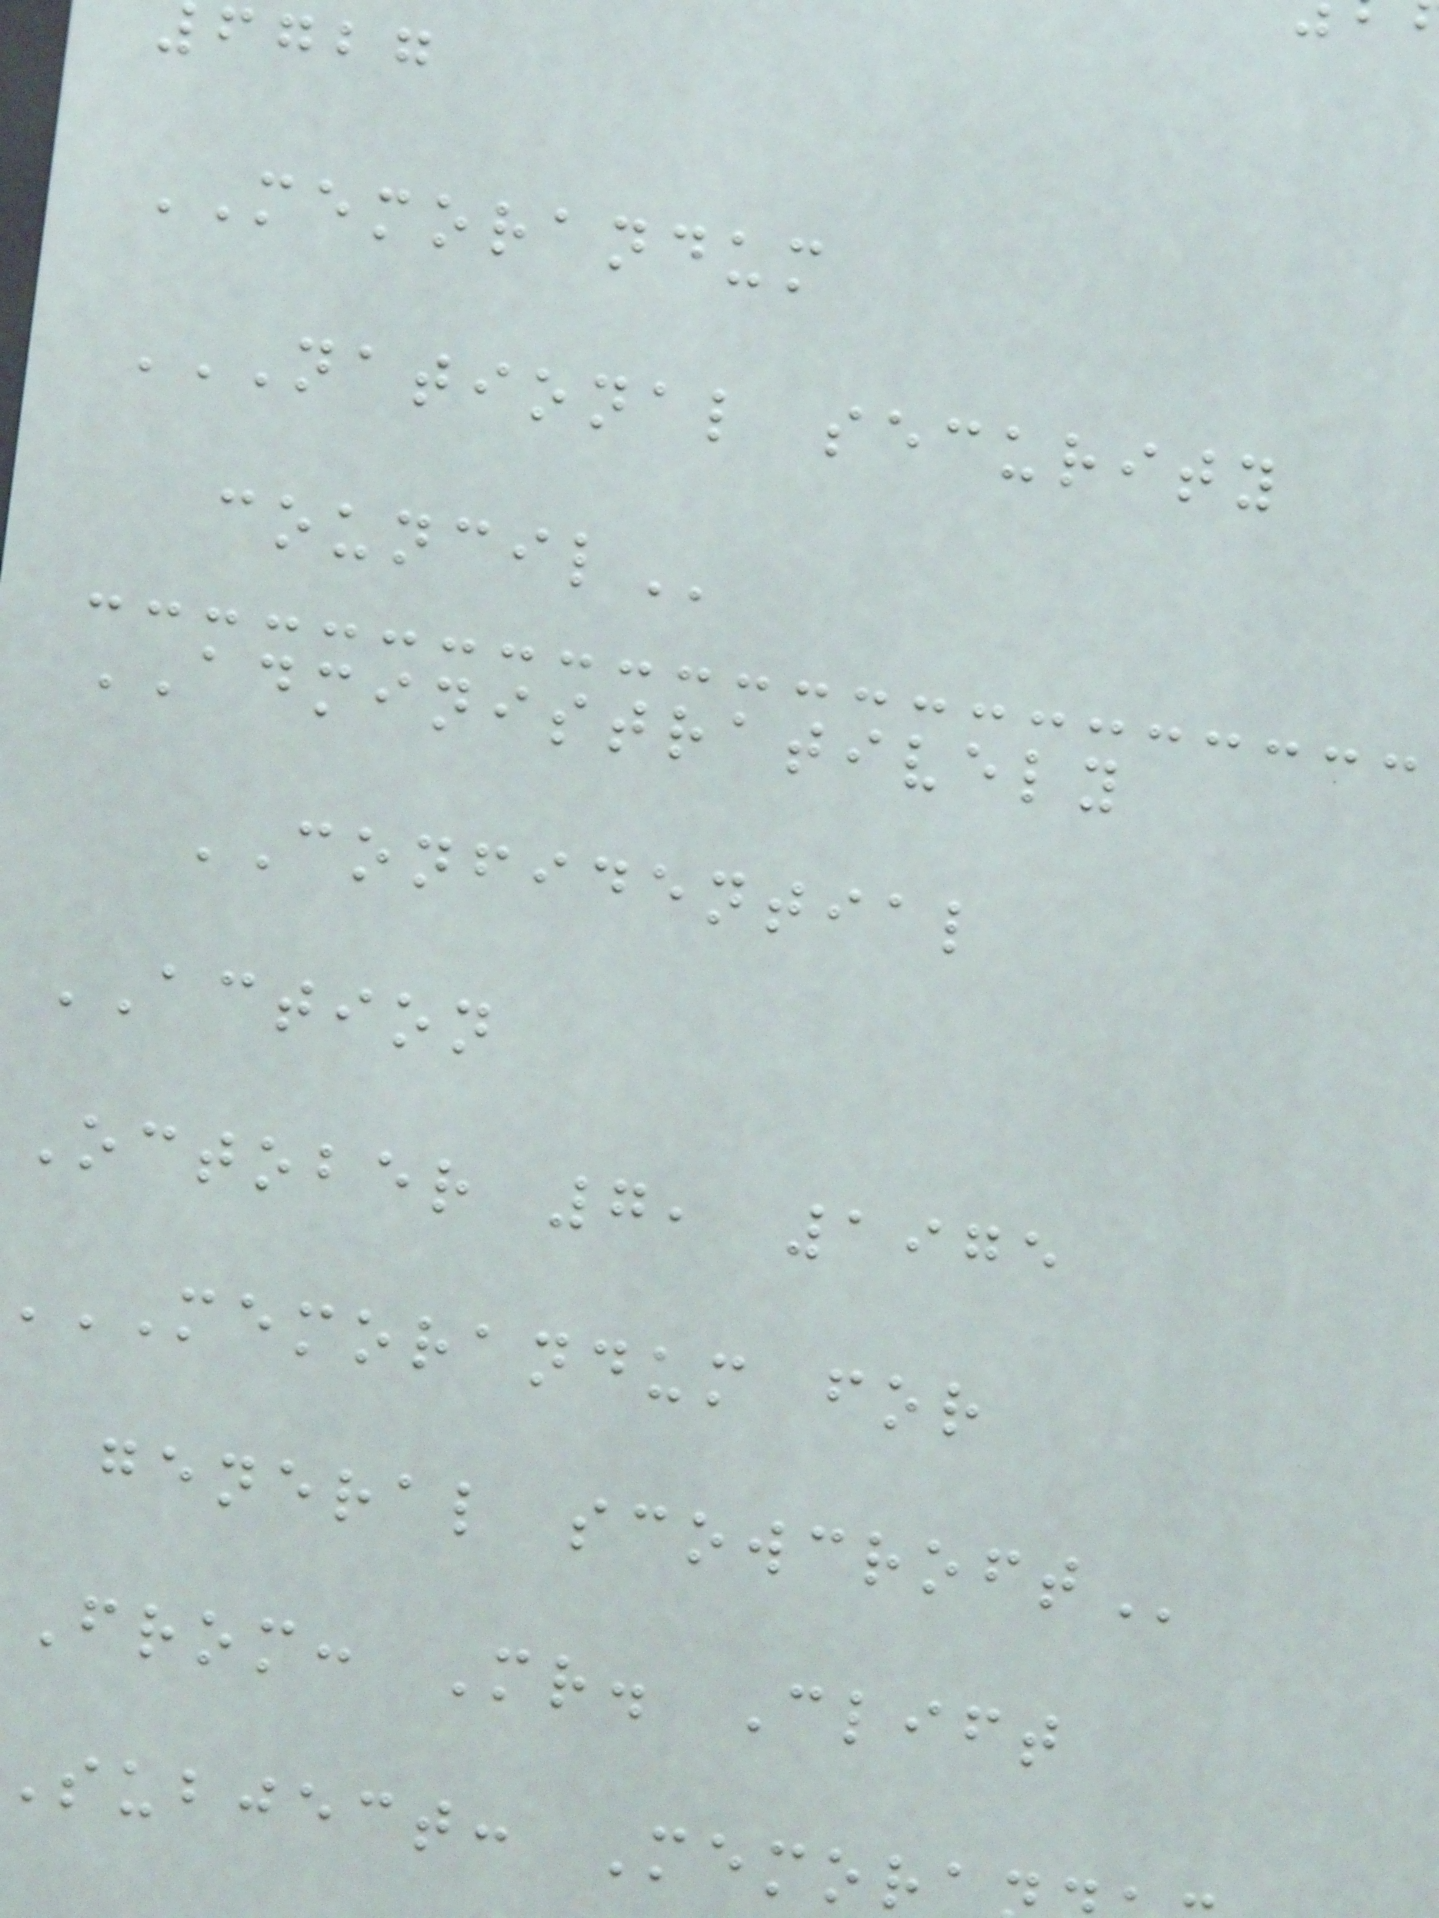fgbg
MEMORANDUM
NATIONAL SECURITY
ADMINISTRATIVELY
CONFIDENTIAL
ACTION
October 7, 1975
MEMORANDUM for
general
from: Mr. Clift
subject: Memor
